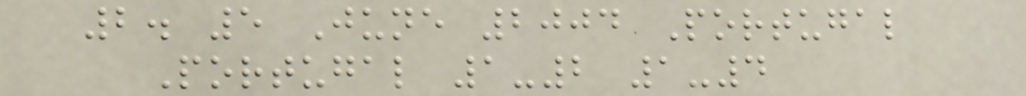2. 5 June 2004 Portugal
Portugal 1-2 1-4
